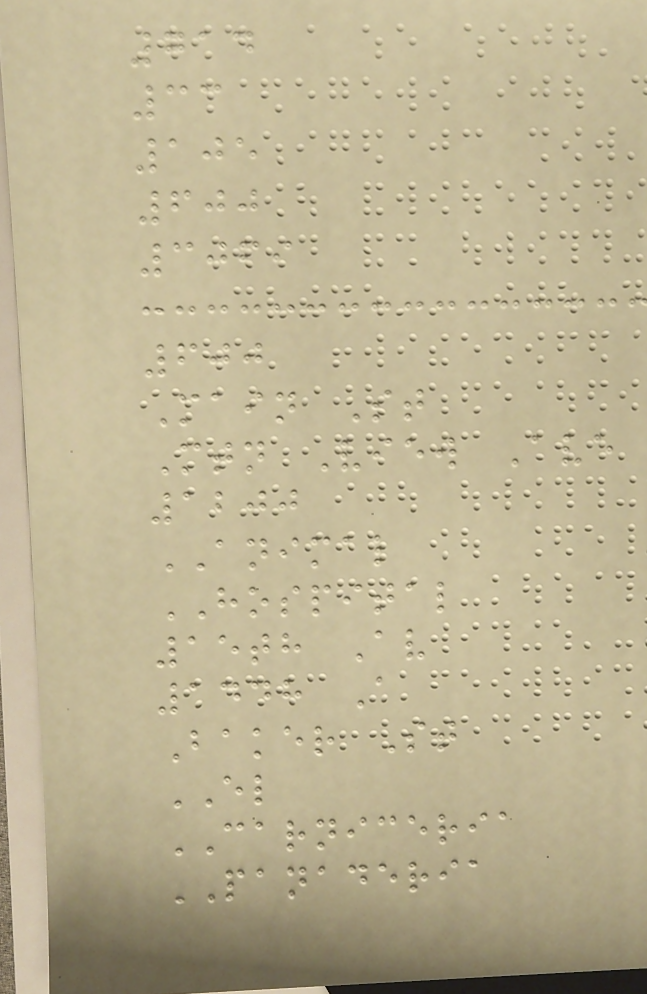714
33
105
600
3069
600
Main St
Mtn View Ave
1200
ANIMAL
HOSPITAL
15th Av
1448 A
Baker St
EL
CARNICERIA
PANADERIA
